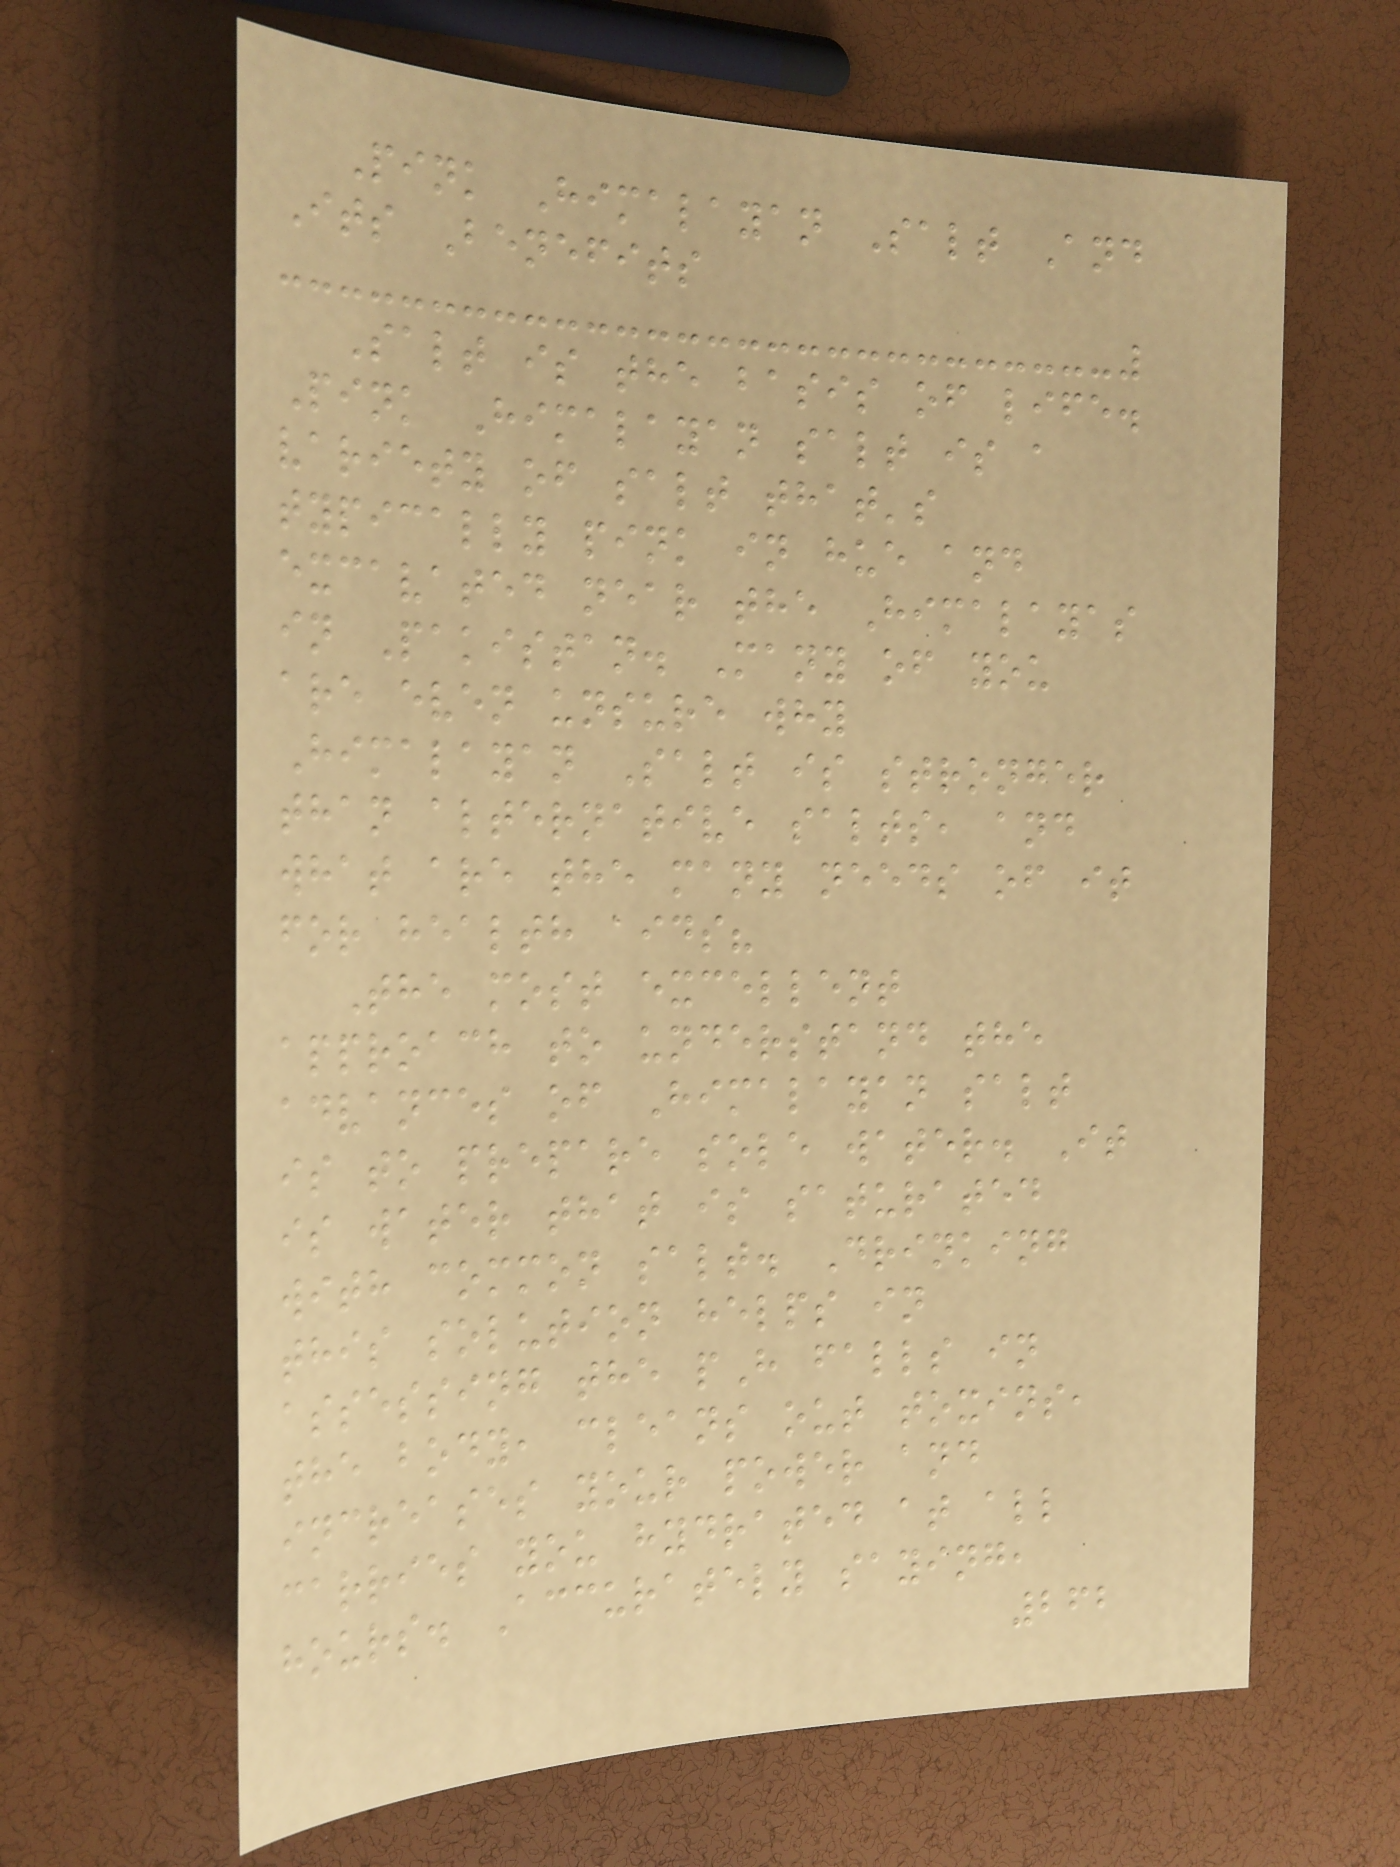Pink Himalayan Salt And
Its Benefits
Salt is the basis of life.
Pink Himalayan salt is a
variety of salt that's
typically pink in hue and
excavated near the Himalayas
in Pakistan. Many of you
are even unsure why
Himalayan Salt is stronger
than alternative salts, and
what are the many needs of it
for health aids?
The most excellent
approach to understand the
advances of Himalayan salt
is to prepare sole water. It
is water that is saturated
with common salt. Drinking
this solution helps in
assessing the pH falls in
the body, cleans out toxins,
increases your power and
carries you hydrated at all
hours. Accurately saying,
262
